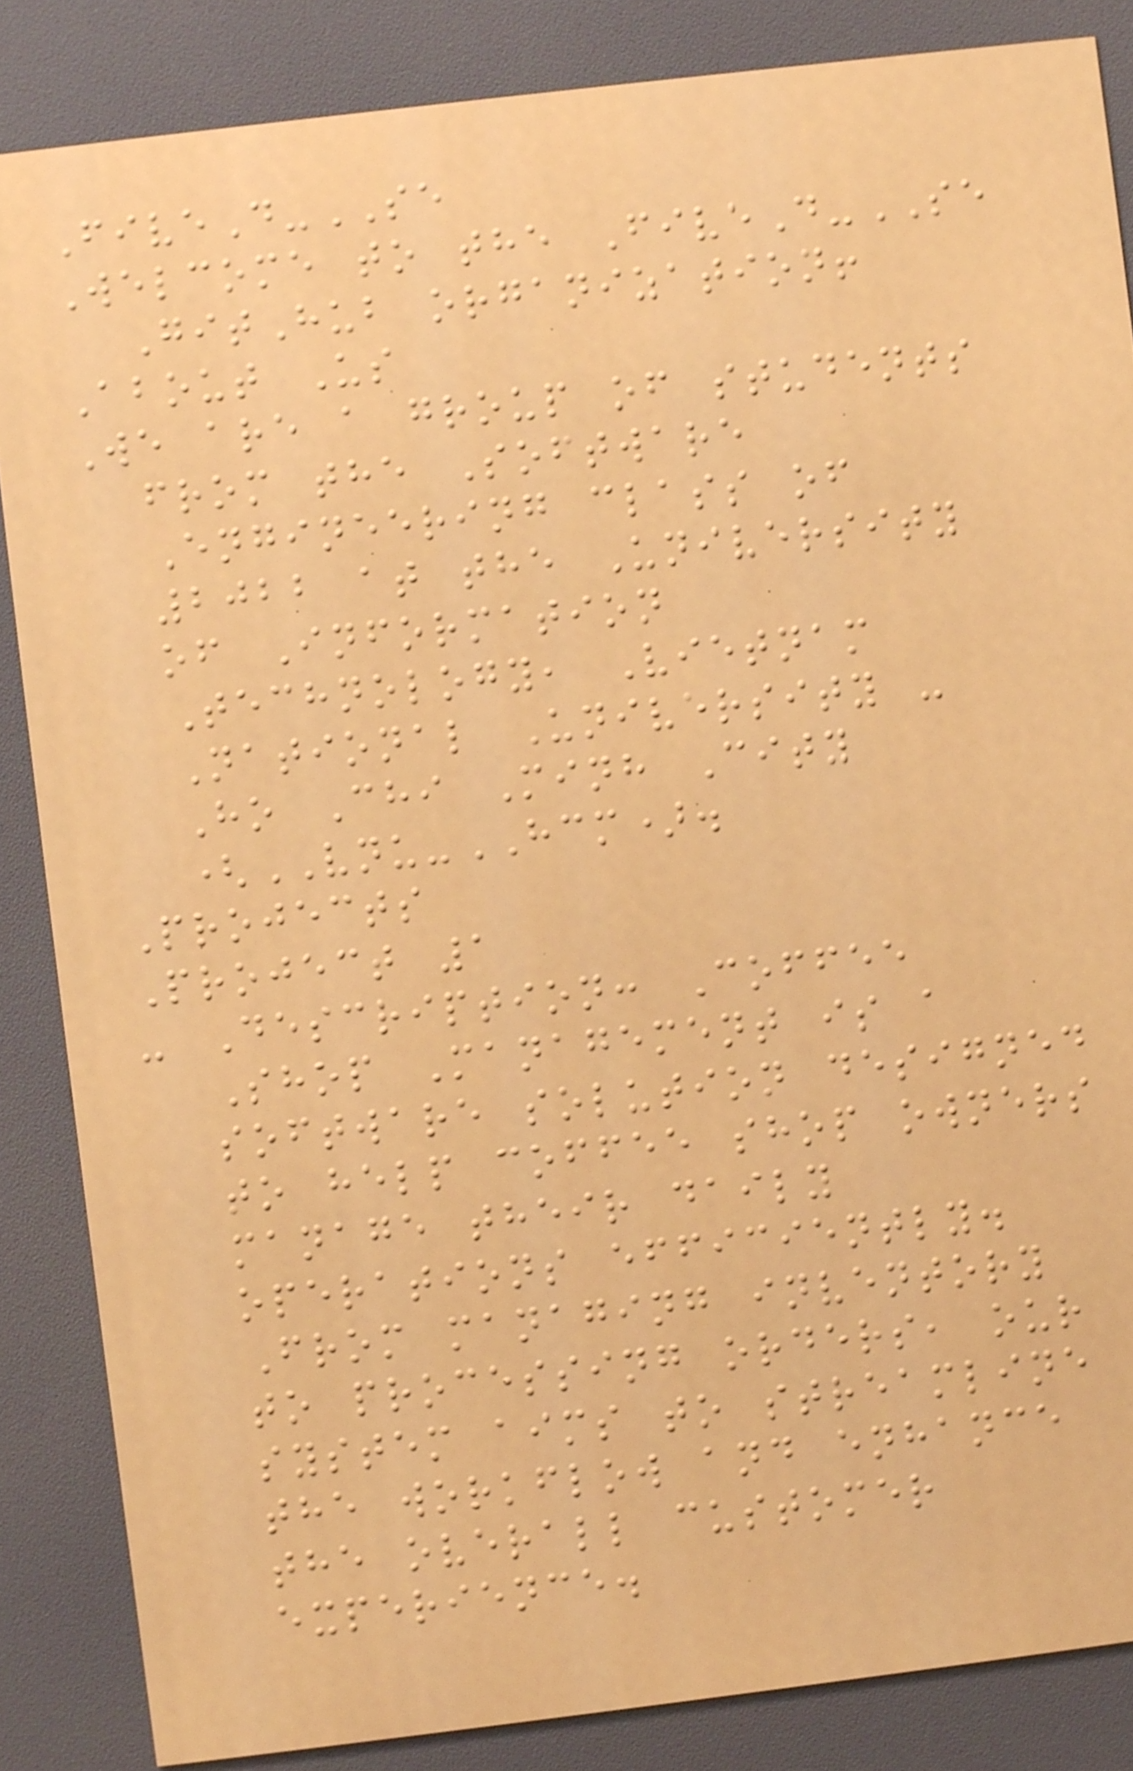FiveD-SE
Welcome to the FiveD-SE
GitHub organization!
About Us
We are a group of students
from the Software
Engineering class of
2022 at the University
of Information
Technology, Vietnam
National University -
Ho Chi Minh City
(VNU-HCM).
Projects
Project 1
- Description: Coffee
Shop Management is a
software solution designed
to help coffee shop owners
manage their daily
operations efficiently.
From managing inventory
to processing orders, our
system aims to streamline
the workflow and enhance
the overall customer
experience.
